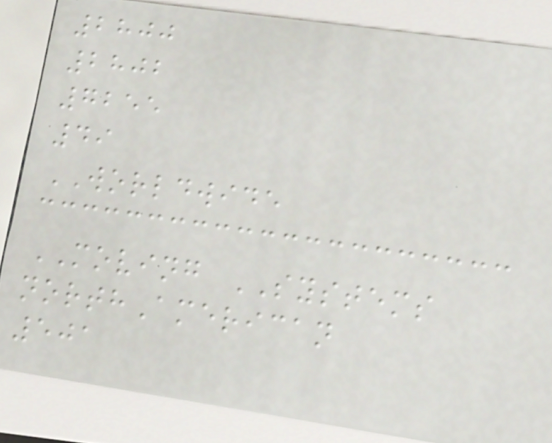2800
2802
7255
49
WORLDWIDE
MOVING SYSTEMS
northAmerican
501
